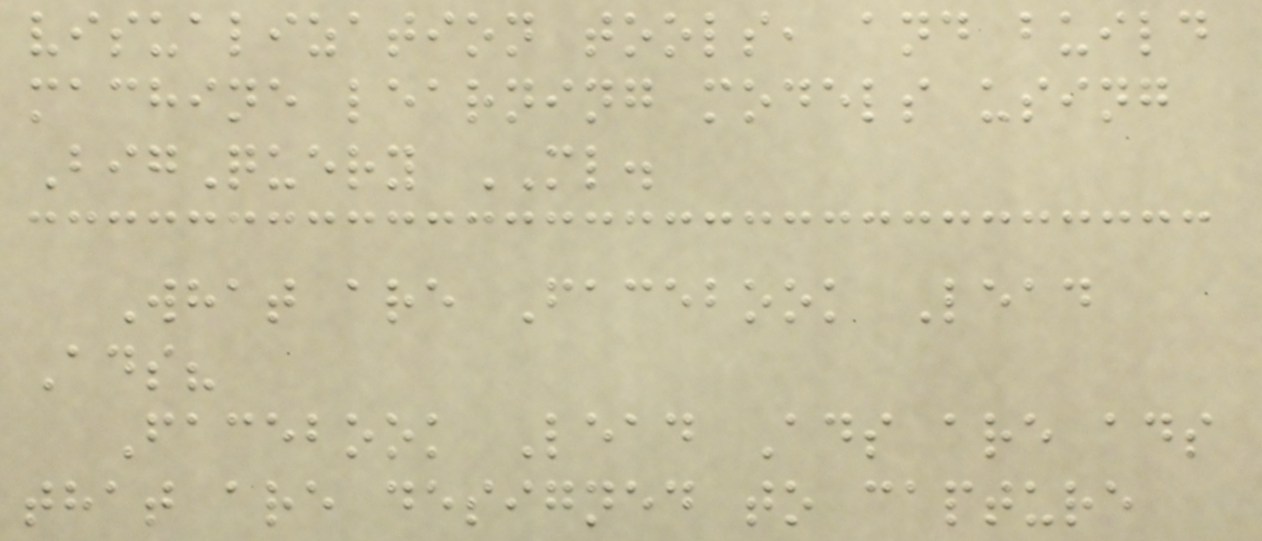visualization tools, and build
machine learning models using
BigQuery ML.
What are Facebook Lead
Ads?
Facebook Lead Ads are ads
that are designed to capture
